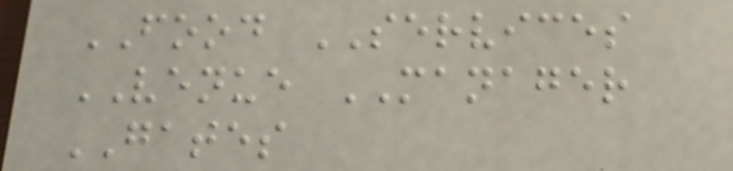FOOD SERVICES
VENUE MANAGER
GATES
